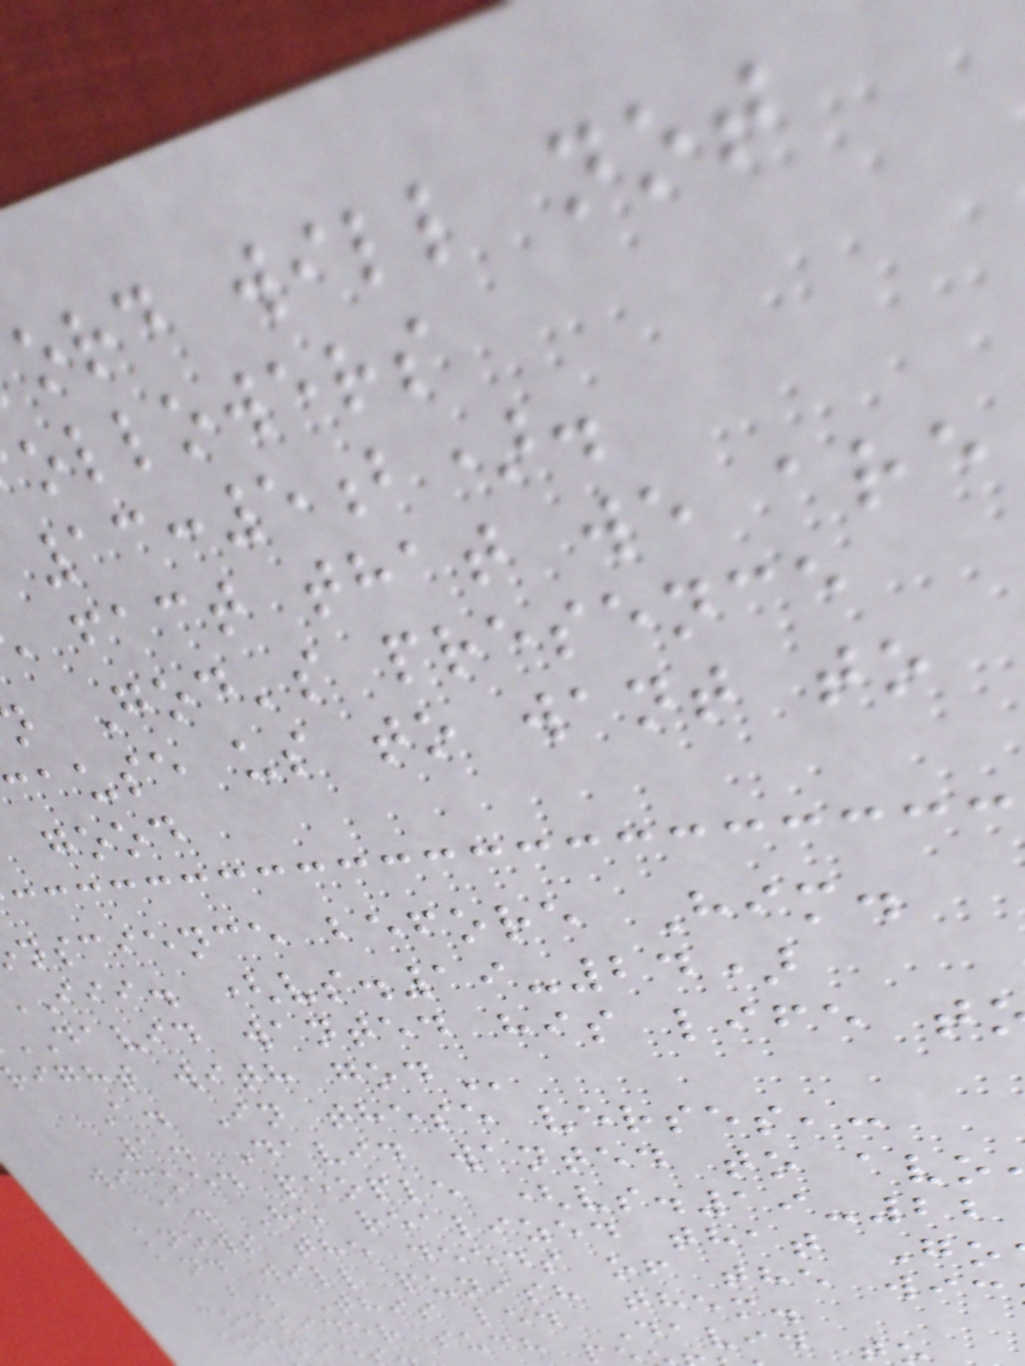ord will not
ollowers
13:5b).
fact that we are
God's presence
cause us to want to
good
nscience before Him.
iii. (vs.19-24)
david wanted his life
right with
A. In these verses,:
1. David wanted to avo
wicked people (vs.19-22
a. He realized that Go
knows the deeds of the wic
and will punish them.
b. This led David t
consider such
enemie
